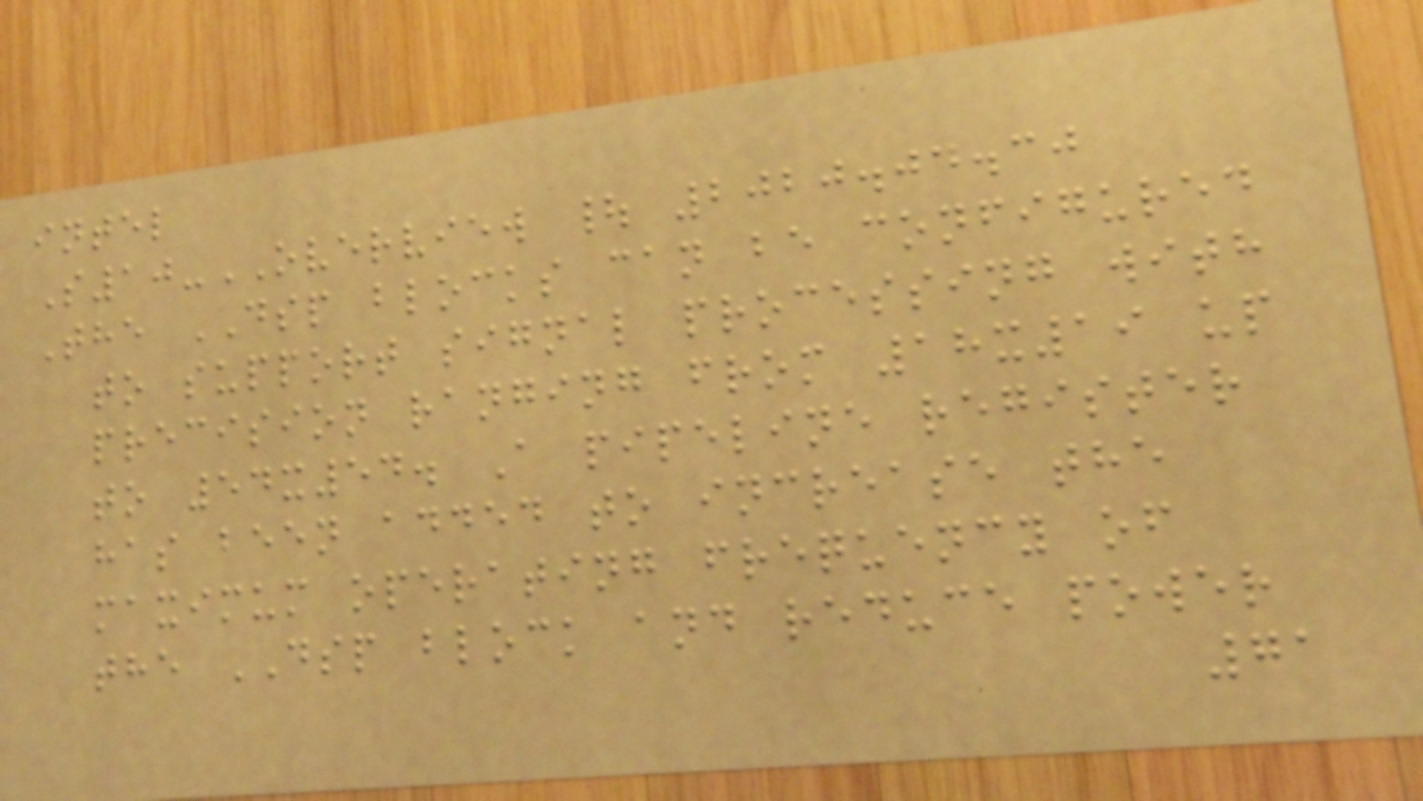intel
S10-OVERVIEW | 2020.04.30
The DSP blocks can be configured
to support signal processing with
precision ranging from 18x19 up
to 54x54. A pipeline register
has been added to increase the
maximum operating frequency of
the DSP block and reduce power
71
